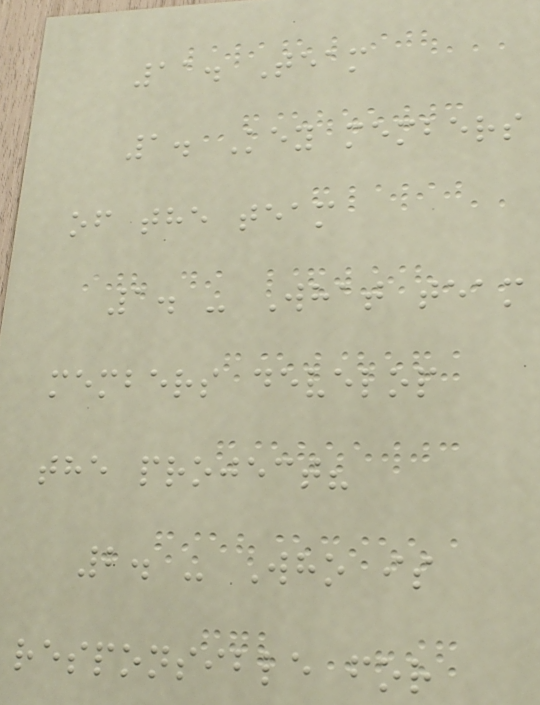11. Team
1. Key members
of the team
1. - What team
members develop
the project?
2. - Who is
responsible for
